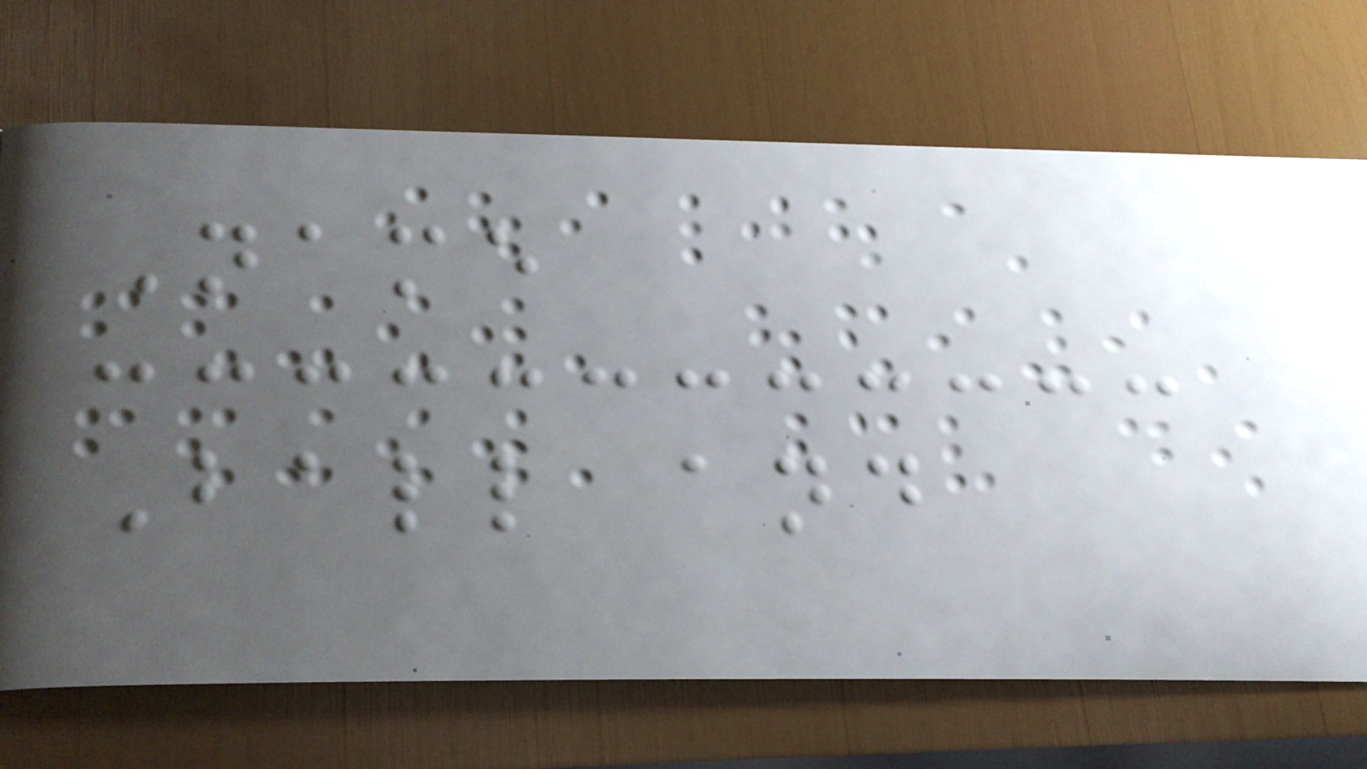Name
Ball and
